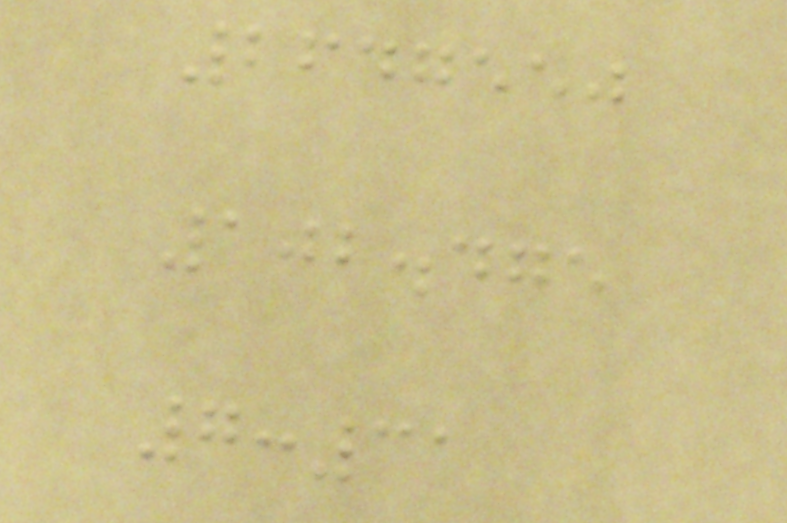2647550
102.475
7:31
